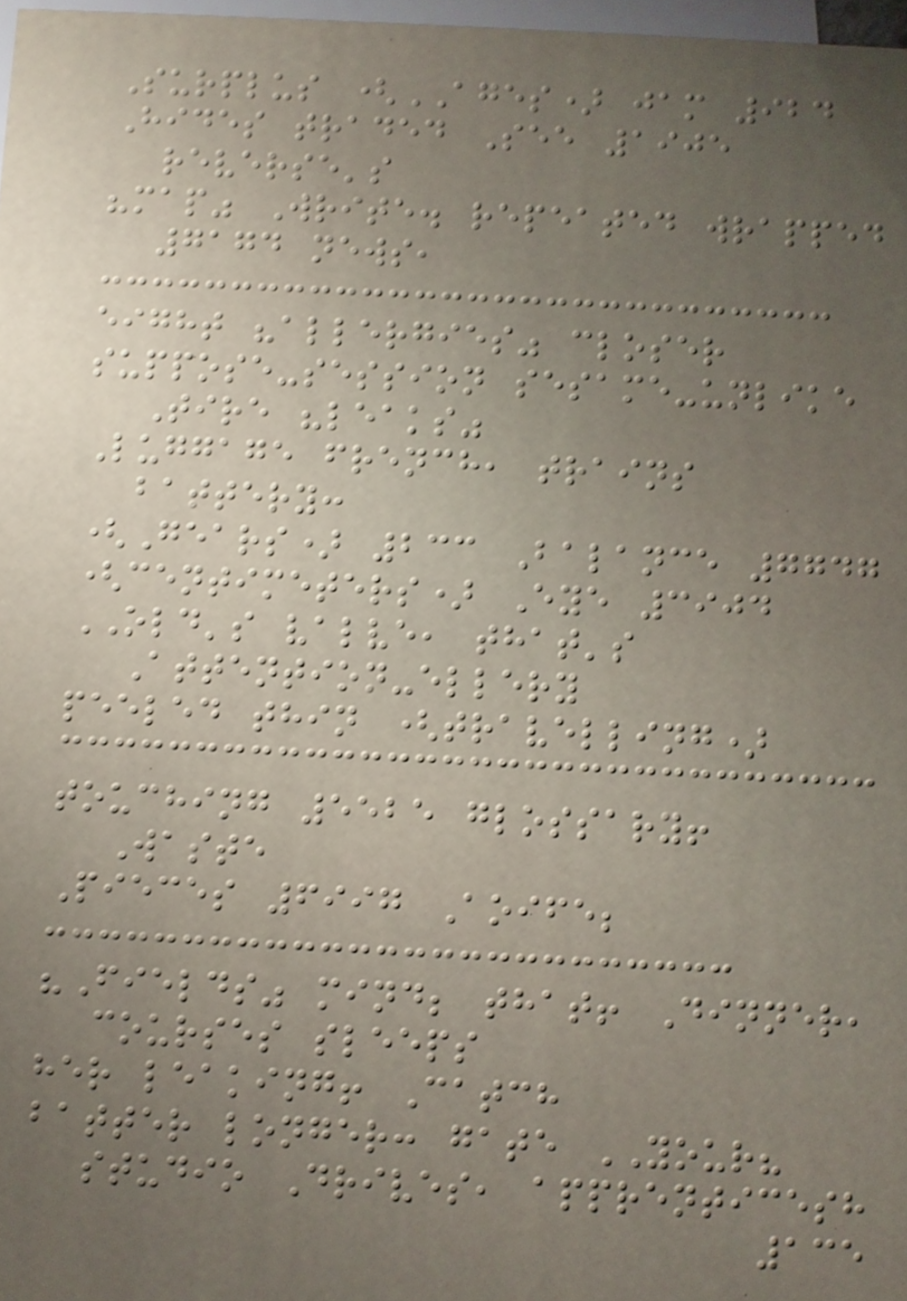Surplus (AGES) jam 924
Hides traded See 1905
reverse's
"map" Write. repeated wrapped
7174 news,
eight "allergies" closer
suppose-session sesame-unlike
Tire "leaks"
Luggage french, trains
battery:
(Gears) 233 Balance 7747
(centimeters) Eye 3904
OLD's valve, that's
Attention-ellery
peeled thin (travelling)
touching 5525 glossary!
Waste
Pieces 6997 Aoife;
"Fields" mind; that! Dinner,
courses sleeps
her leaking! Catch
batter longer: gate YOUR?
studio Drives, apprenticesh
135
